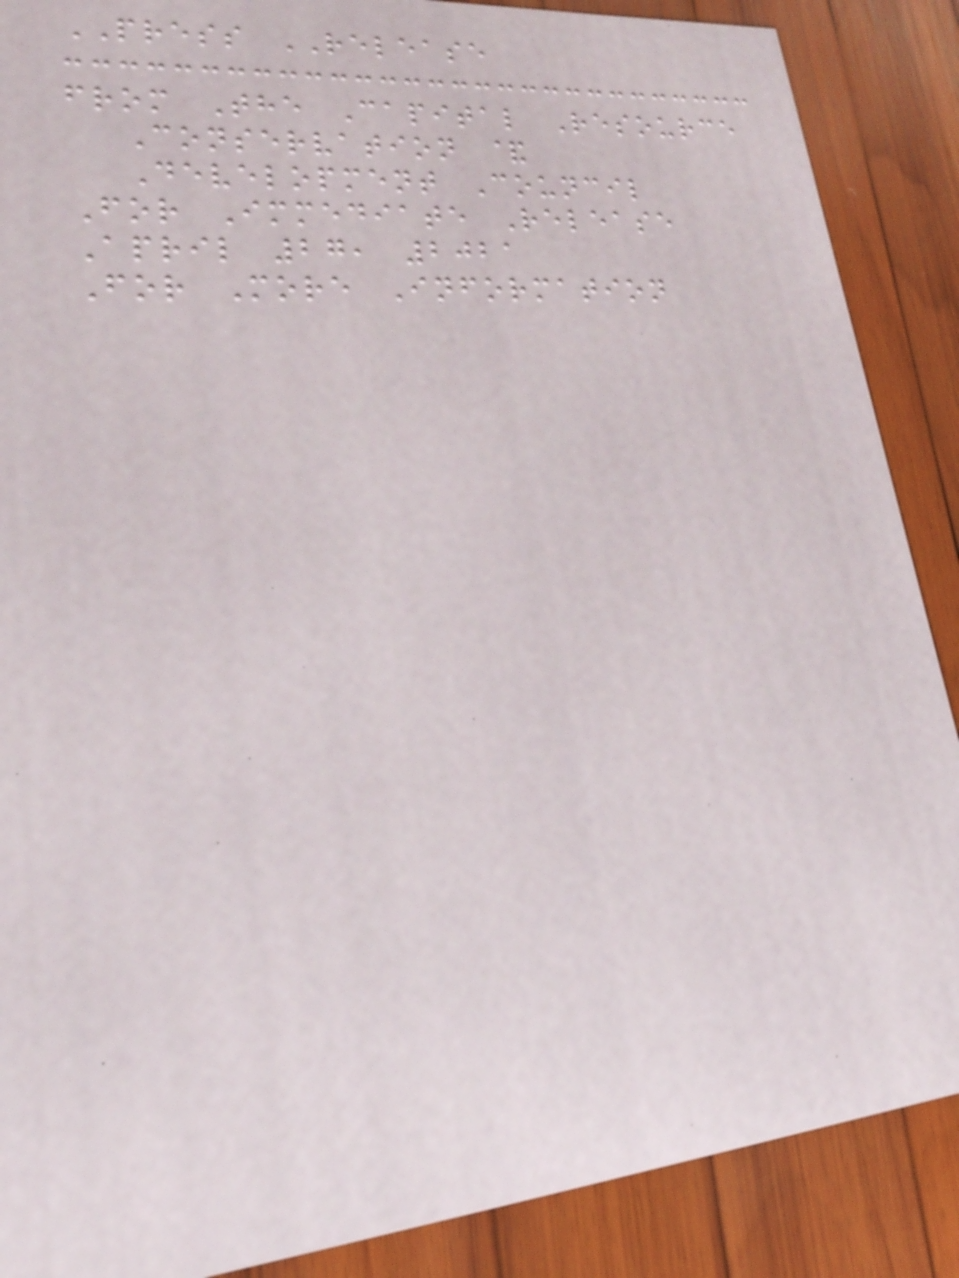PRESS RELEASE
from The Capital Resource
Conservation &
Development Council
For Immediate Release
April 27, 2021
For More Information
